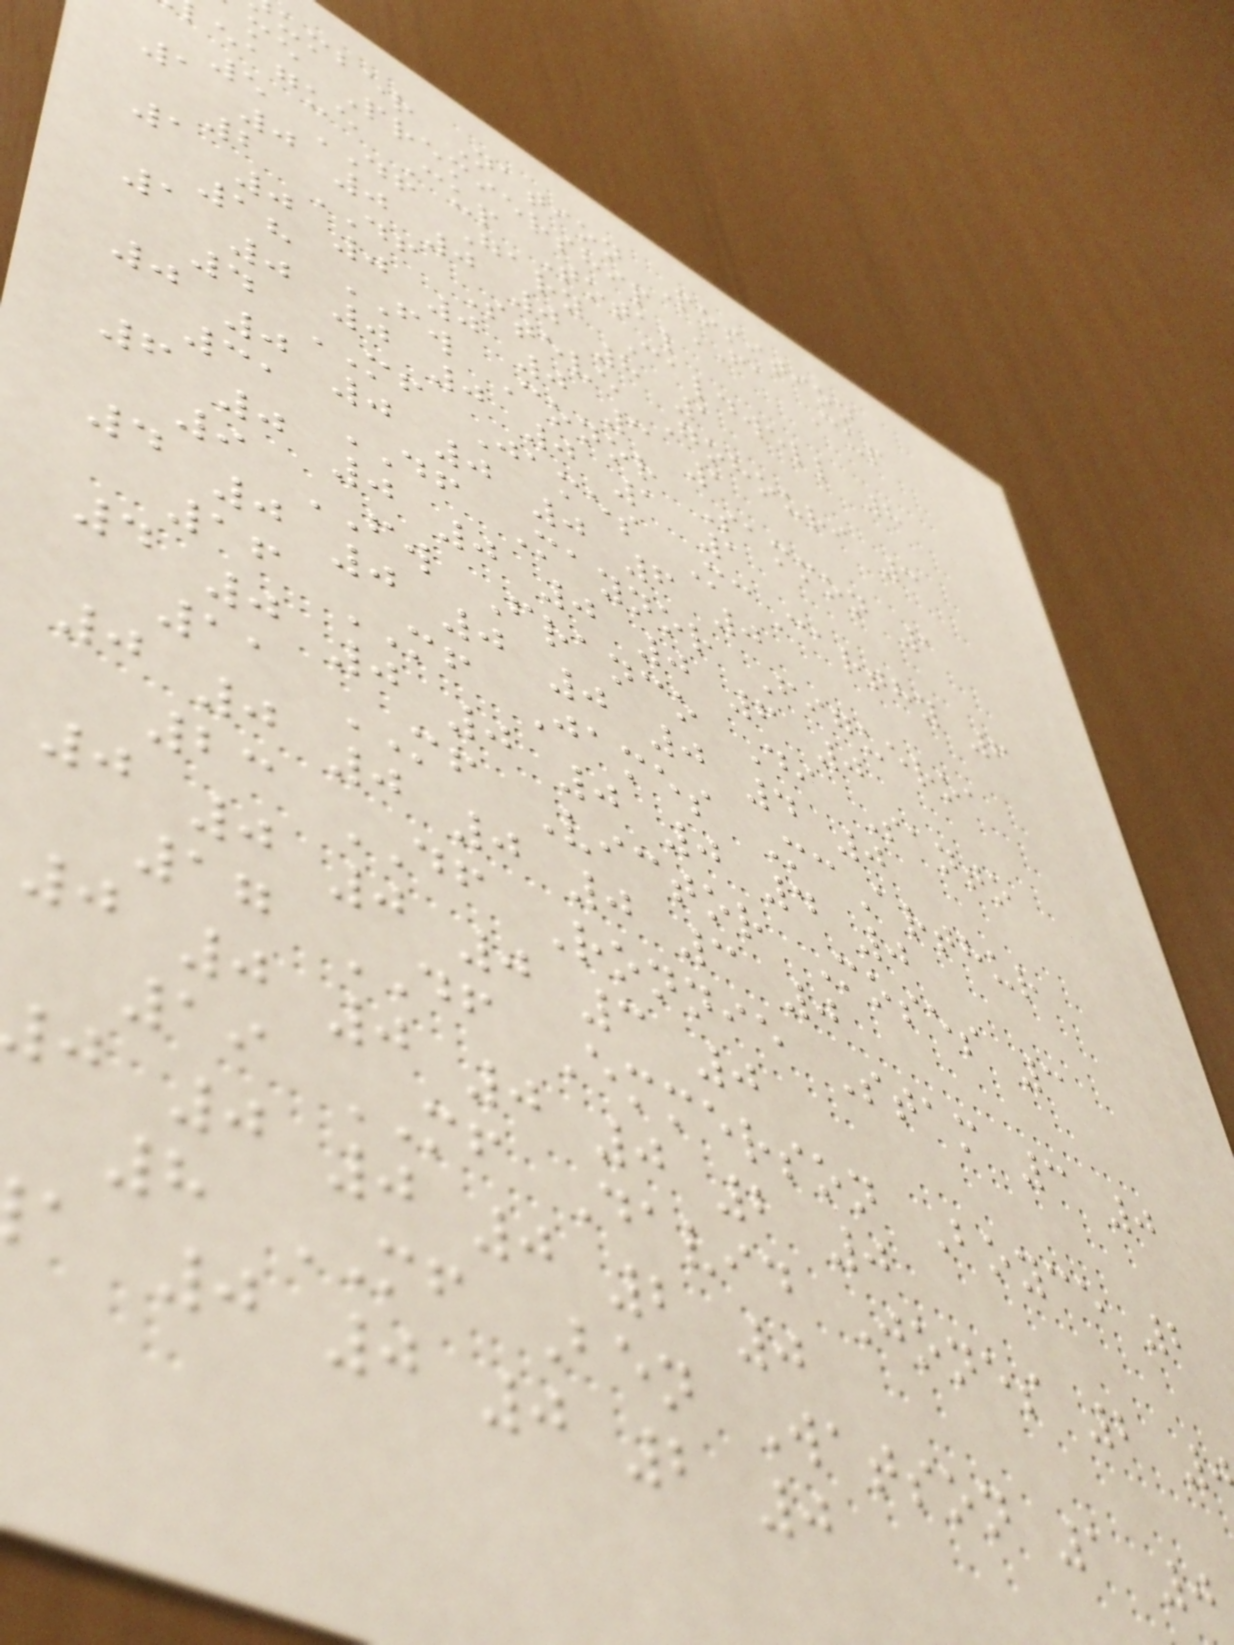umber Nation Position
me Premiership FA Cup
eague Cup Total
5 DF Gary Caldwell 8
1 0 0 0 0 8 1
2 DF Steve Gohouri 3
1 0 0 0 0 3 1
18 FW Conor Sammon 1
1 0 0 0 0 1 1
4 MF James McCarthy 6
0 0 0 0 0 6 0
31 DF Maynor Figueroa
6 0 0 0 0 0 6 0
9 FW Franco Di Santo
4 0 0 0 0 0 4 0
16 MF James McArthur
4 0 0 0 0 0 4 0
11 MF Victor Moses 3
0 0 0 0 0 3 0
23 DF Ronnie Stam 3 0
0 0 0 0 3 0
17 DF Emmerson Boyce 2
0 0 0 0 0 2 0
19 MF David Jones 2
j 0 0 0 2 0
8 MF Ben Watson 1 0
a 0 0 0 2 0
